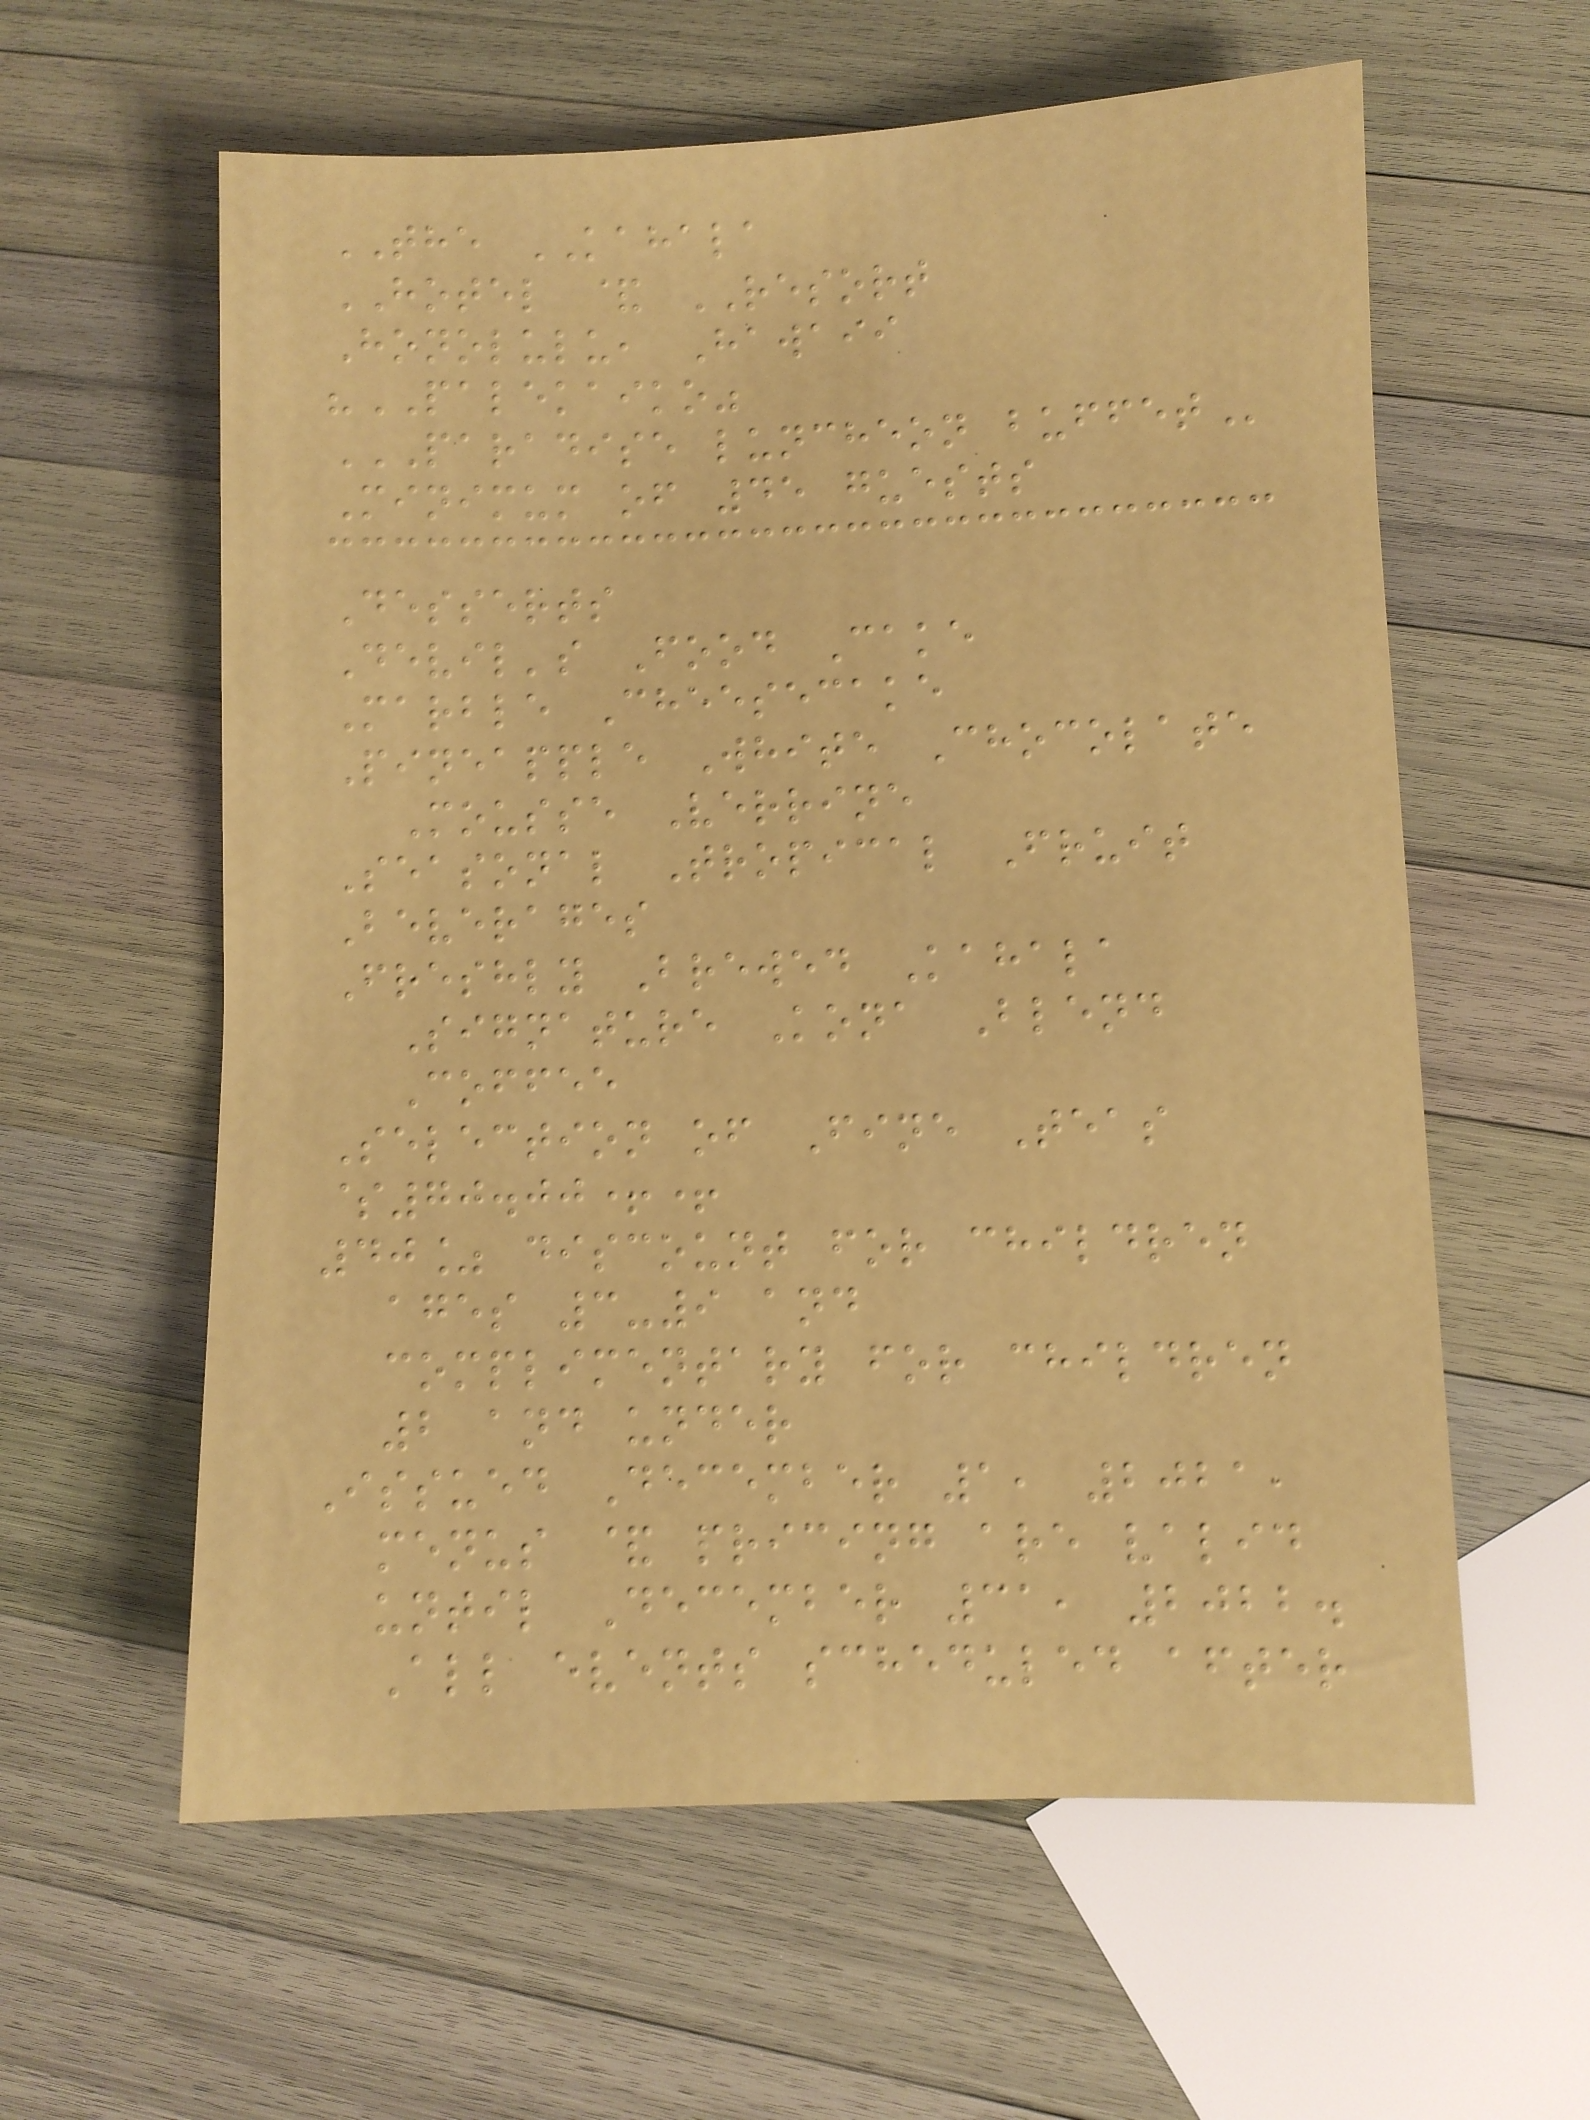THE KAHALA
HOTEL & RESORT
Honolulu, Hawaii
"PALEKAIKO"
PARADISE LUNCHEON BUFFET
Minimum of 45 guests
Desserts
Devil's Food Cake
Marble Cheesecake
Pineapple White Chocolate
Mousse Verrine
Seasonal Tropical Fruit
Beverages
Freshly Brewed Kahala
Signature Kona Blend
Coffee
Selection of Fine Teas
$70.00++
40% discount for children
ages 3-9 and
complimentary for children
2 and under
Issued December 1, 2021,
menus & pricing are valid
until December 31, 2022.
All events scheduled after
